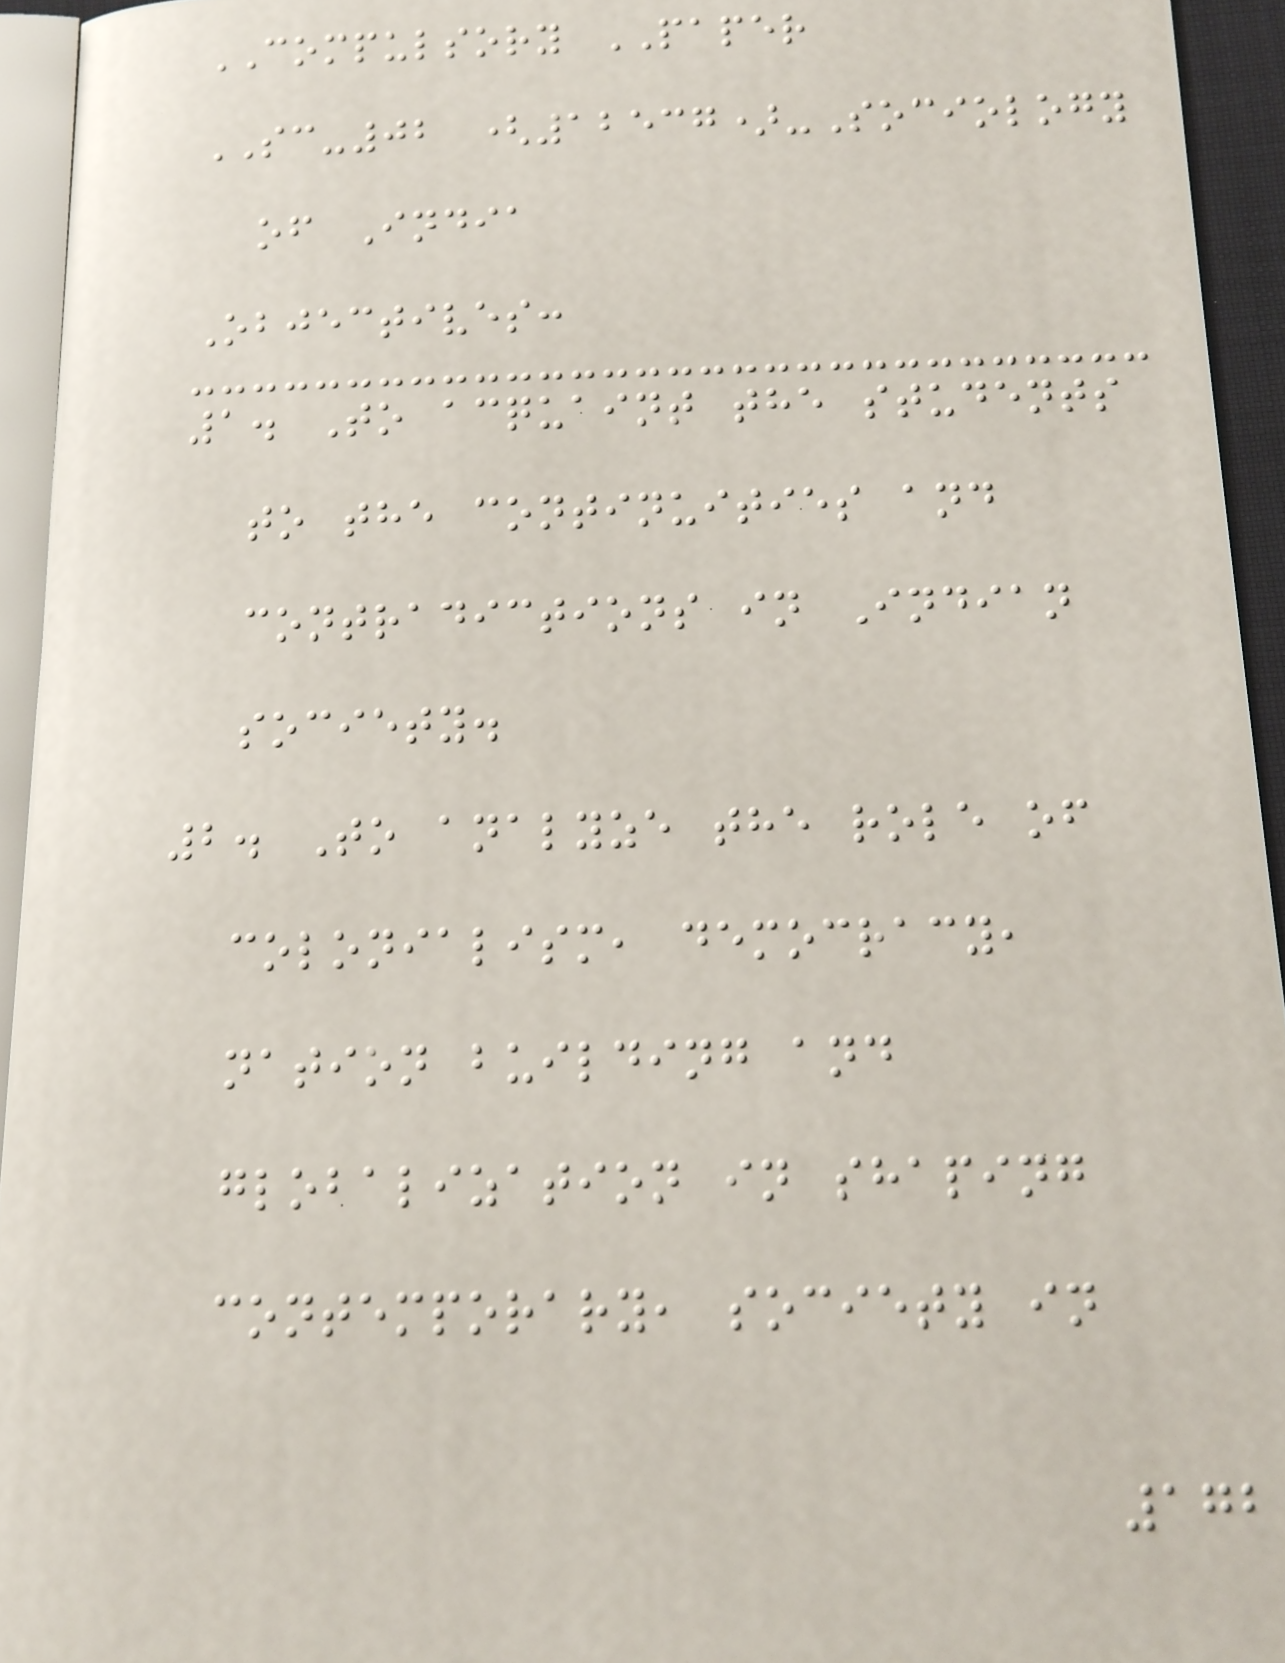COMPULSORY PAPER
SC-02 (12537)-Sociology
of India
Objectives:
1. To acquaint the students
to the continuities and
contradictions in Indian
society.
2. To analyze the role of
colonialism, democracy,
nation building and
globalization in shaping
contemporary, society in
172
